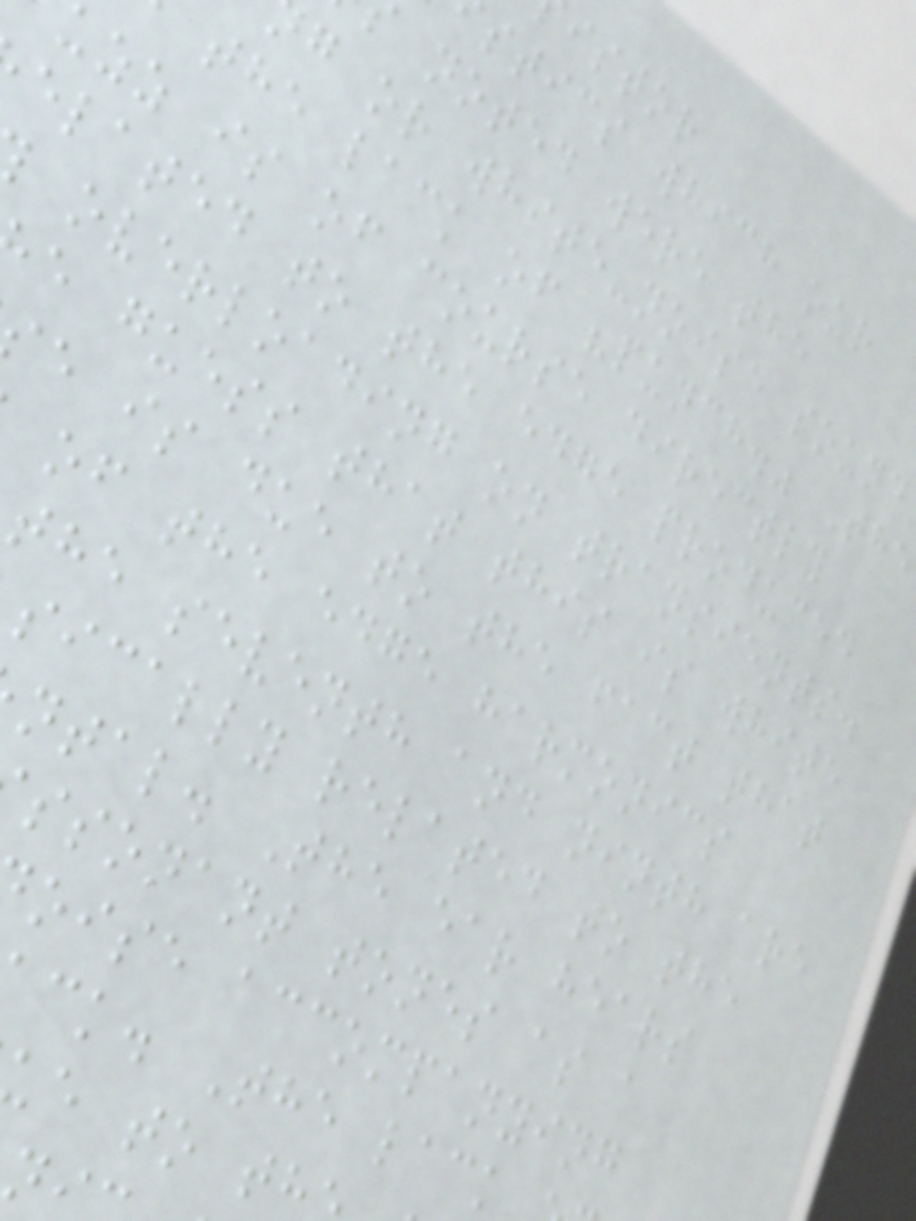istor
stics which our
noted were the
g or white-noise sound
the lack of "punch." The
uzz is of course directly
elated to the edge produced
overloading on transients.
e guess that this is white
e is due to the fact that
of the edge harmonics
the seventh and ninth are
sically related to the
ntal. The ear hears
ssonant tones as a
oise accompanying
ck. The lack
e to th
